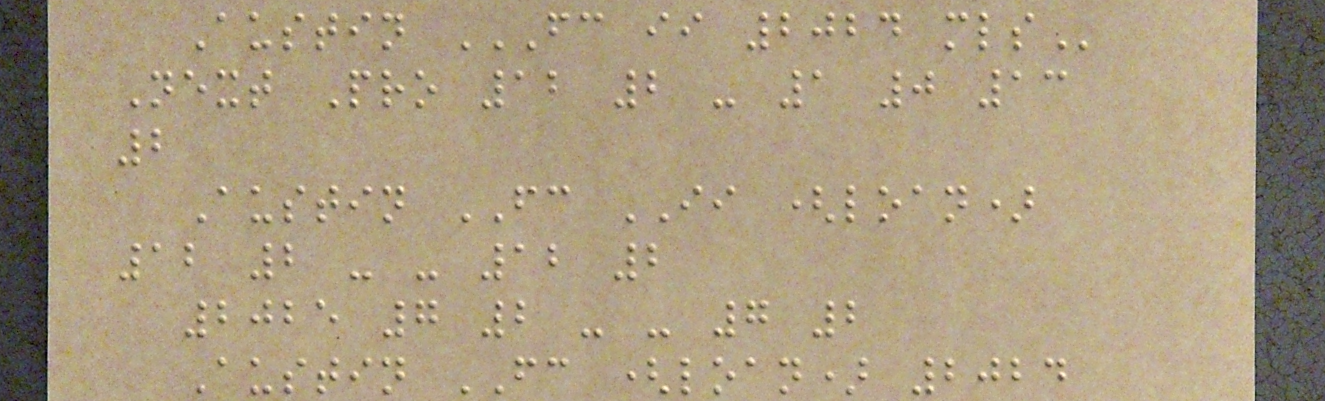Austin FC II 2024 MLS
Next Pro 12 2 - 1 0 13
2
Austin FC II (loan)
12 2 - - 12 2
2025 7 2 - - 7 2
Austin FC (loan) 2024
